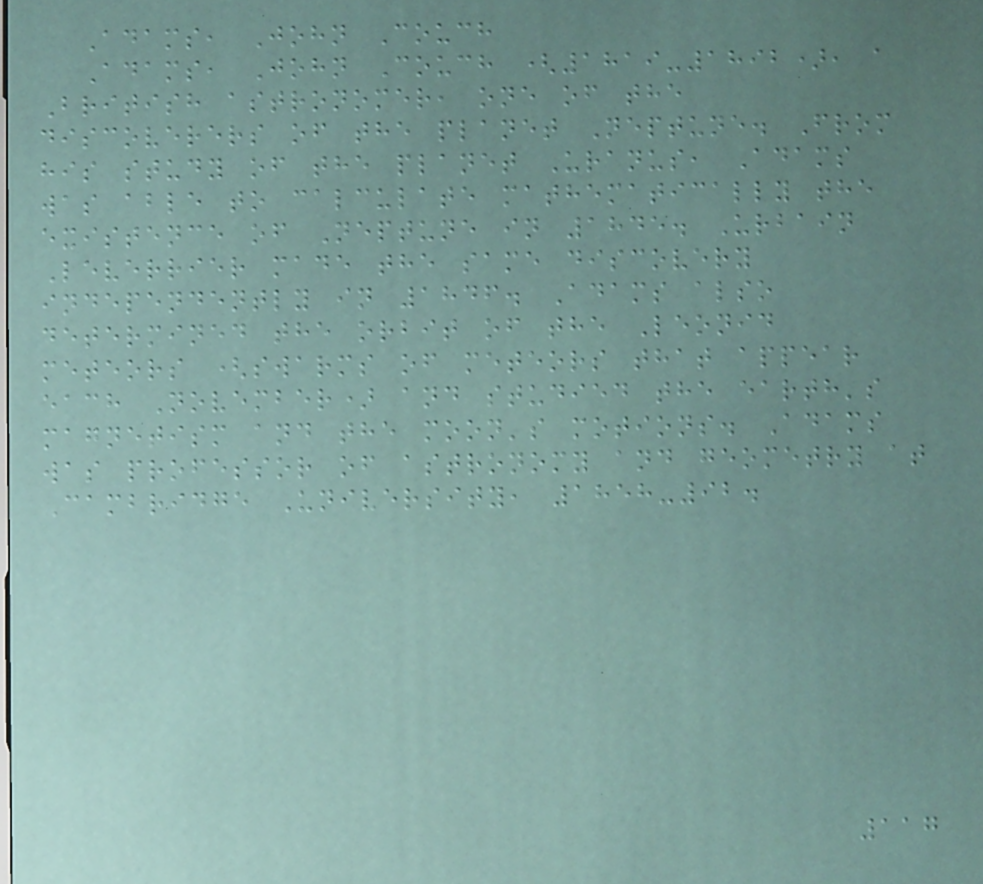Adams, John Couch
Adams, John Couch (1819-1892), a
British astronomer, one of the
discoverers of the planet Neptune. From
his study of the planet Uranus, Adams
was able to calculate mathematically the
existence of Neptune in 1845. Urbain
Leverrier made the same discovery
independently in 1846. Adams also
determined the orbit of the Leonid
meteors (swarms of meteors that appear
each November) and studied the earth's
magnetism and the moon's motions. Adams
was professor of astronomy and geometry at
Cambridge University, 1858-92.
117
